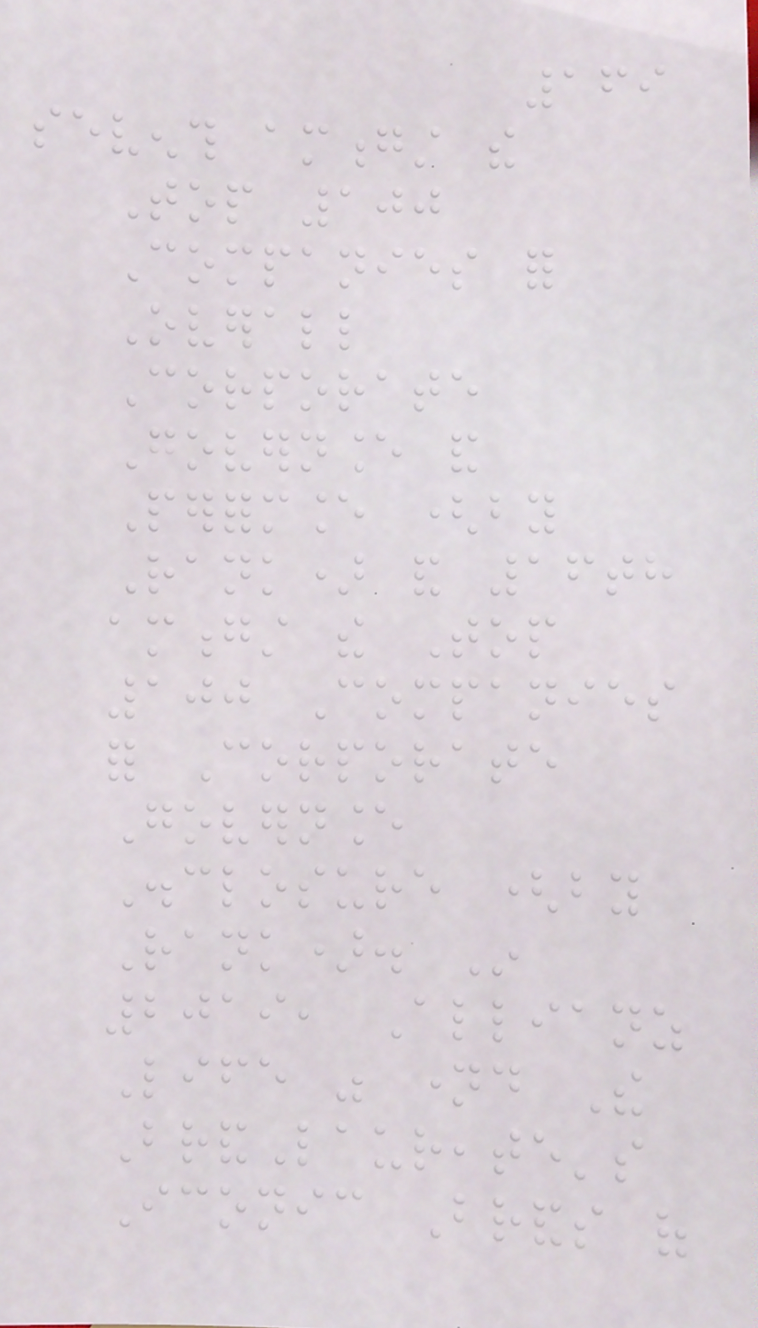169
seventh amongst the
Top 100
Companies for
Overall
Corporate
Governance and
Performance (by
Rank) and 16th
amongst the Top
100 Companies
for Corporate
Governance
Disclosure (by
Rank). In
2019, Allianz
Life was named The
BrandLaureate's
Iconic Brands of
